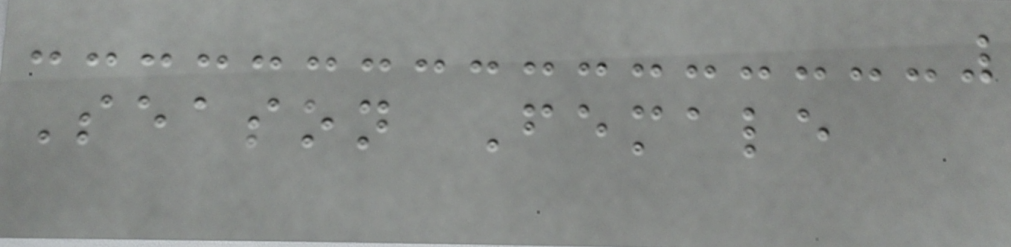Season Female
